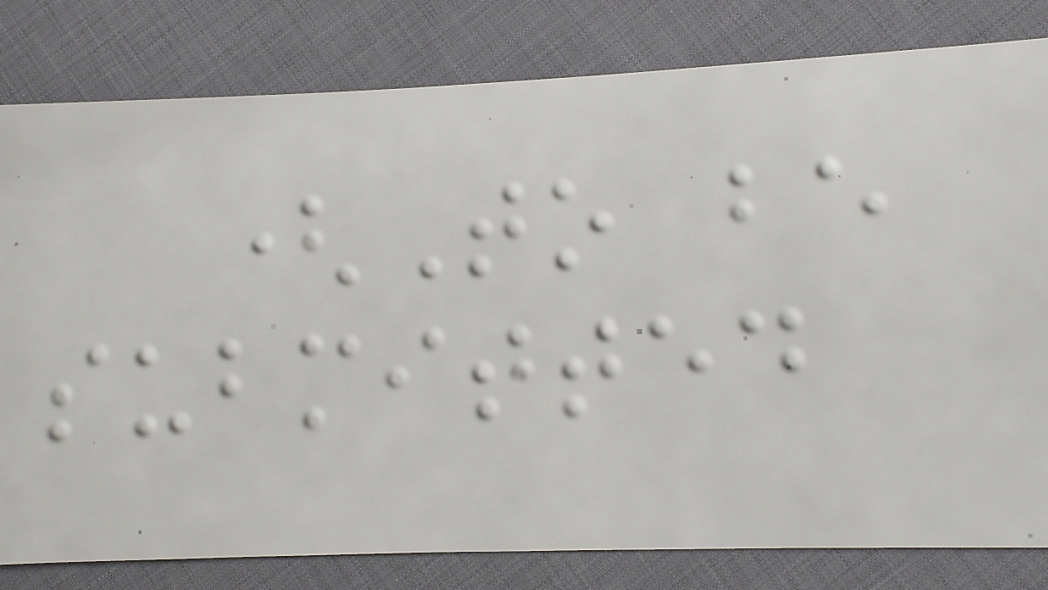(To be
submitted
